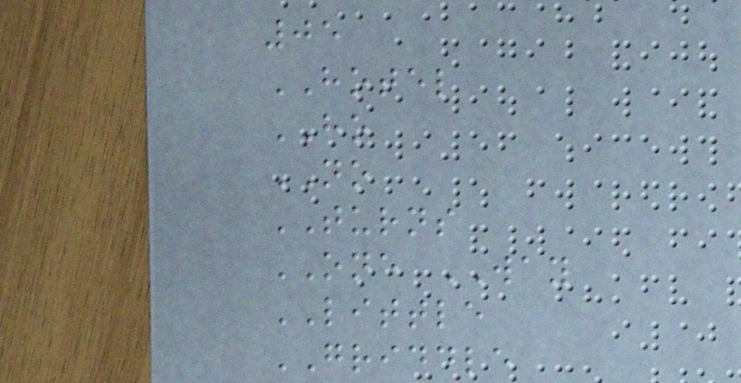05
HOTEL
HO
NO
TURNS
ONE WAY
LITTLE
GRIDDLE
